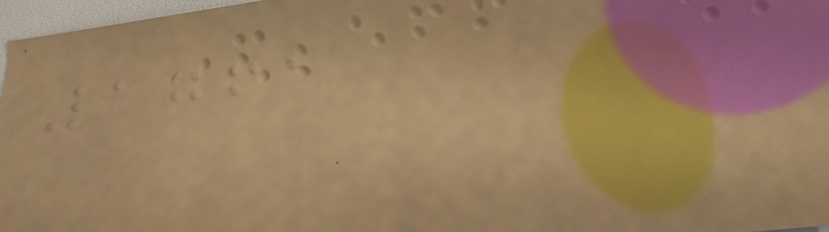1761
